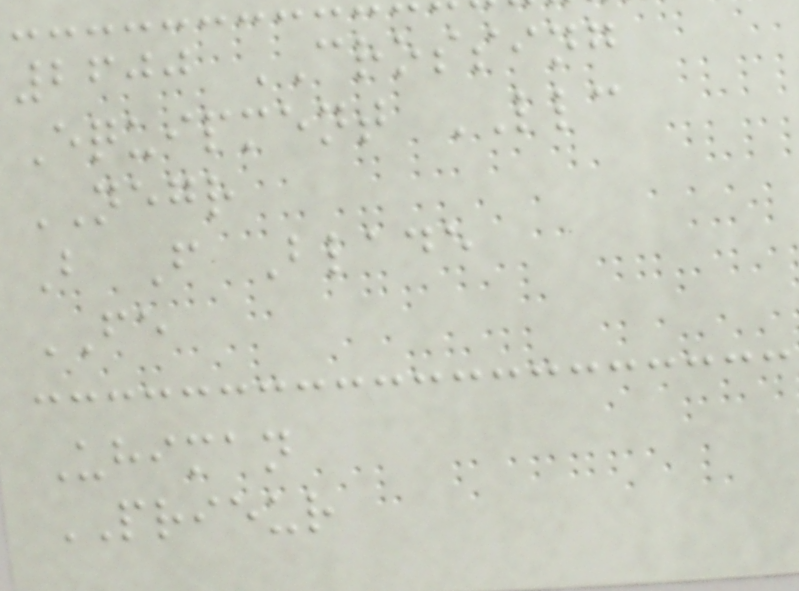2600 CROSSING
Equipment LLC
NEGR
B F Blade
FE
Uhiman
PRIEUR
